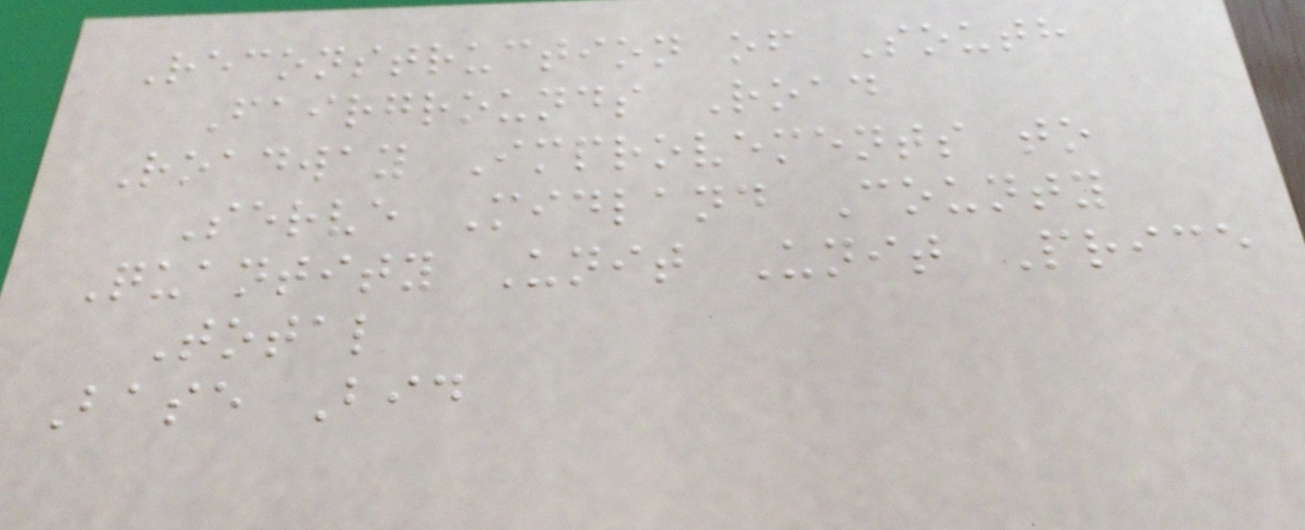Reconstruction of South
Fairgrounds Road
Roadway Improvements to
Serve Midland County
Quantity Unit Unit Price
Total
Base Bid
